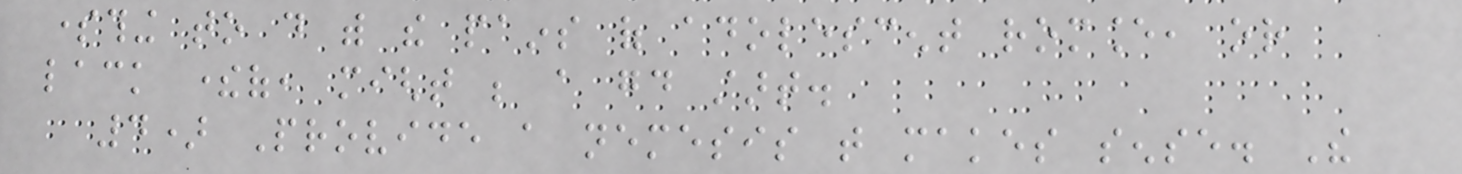something to do with the pains of adolescent romance, or
lack thereof, might be a good start.
4) Provide a nemesis that makes sense. The
